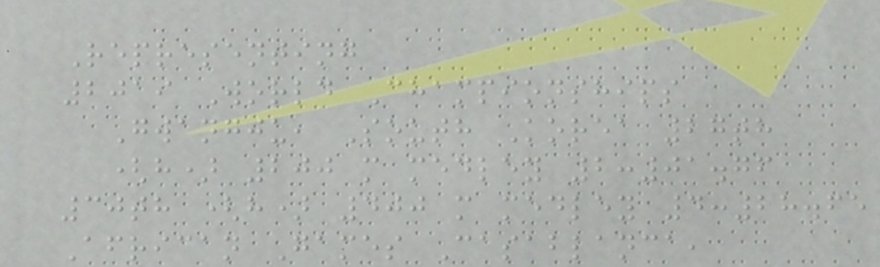Representing
2019 World Championships
Gwangju, South Korea 27th
(h) 200 m medley 2:01.76
30th (h) 400 m medley 4:28.65
African Games Casablanca,
